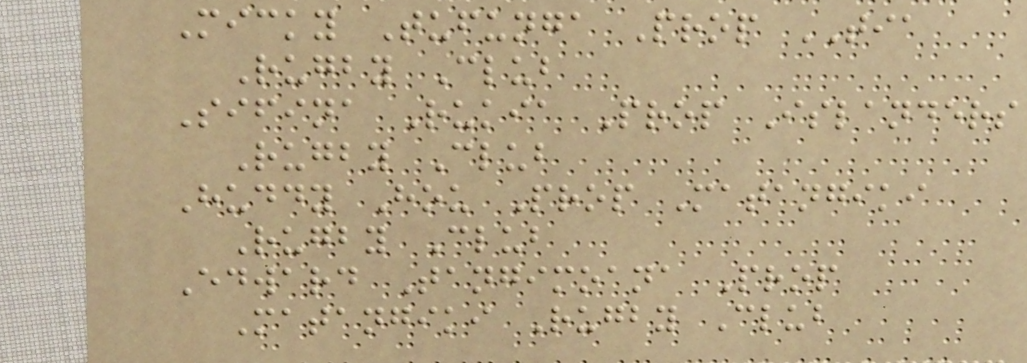Micky Tufunga Prop TIA
Rugby Club
Sifina Rukia Prop Islanders
Rugby Club
Huddy Hou Prop Matangiki
Rugby Club
Edward Tangimoana Prop
Matangiki Rugby Club
